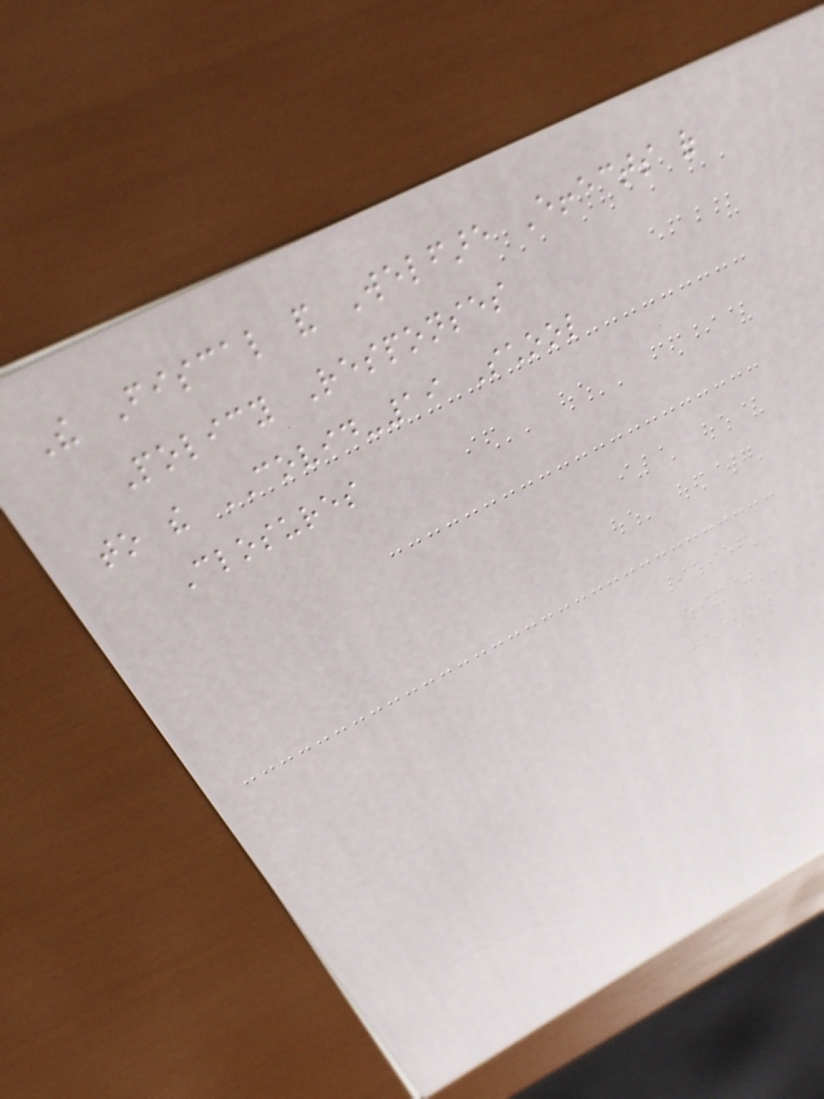The Fiscal and Welfare Effects of
Policy Responses
to the COVID-19 School
Closures
